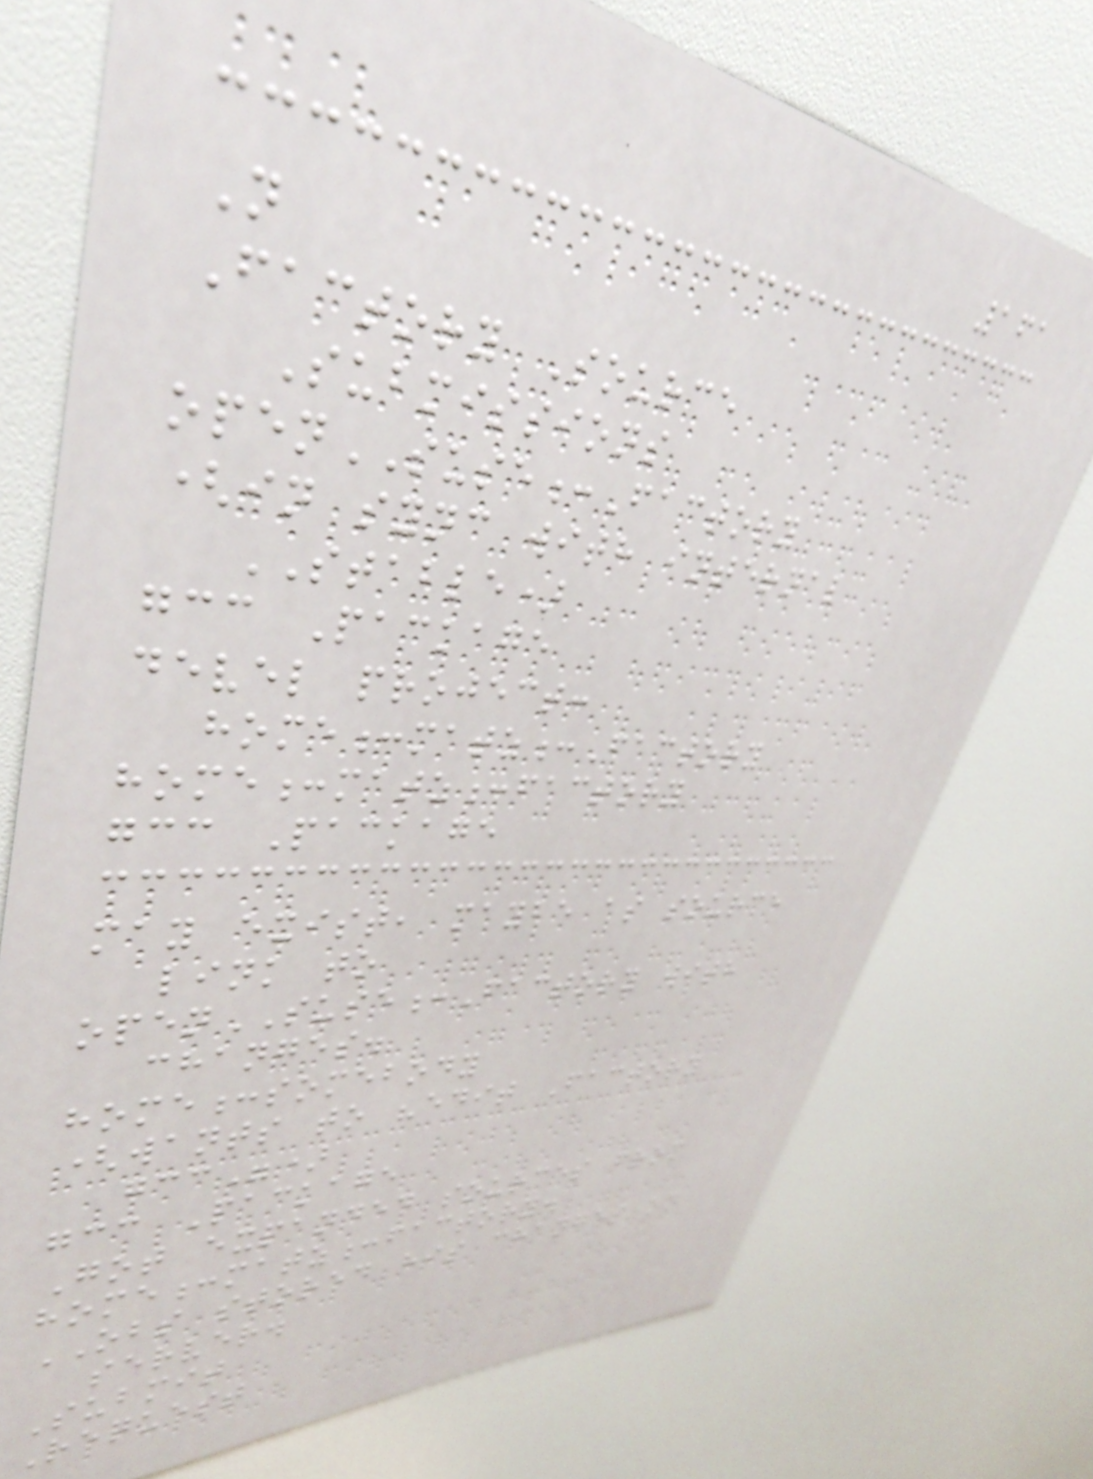161
N
Factory Source
Submissions
openSUSE:Factory
(in sync with internal
STABLE)
gcc Package
devel project:
home:matz:Factory
home:matz:factory
gcc Package
may exist, maybe as source
link to
openSUSE:Factory with
changes.
home:somebody
(wants to "edit Factory
gcc")
gcc Package
Got expanded sources from
home:matz:factory.
OBS stored his changes on
server.
Submit
Request
